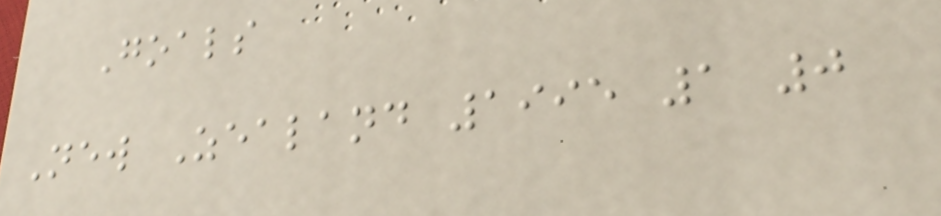Goals
New Zealand 1995 1 0
